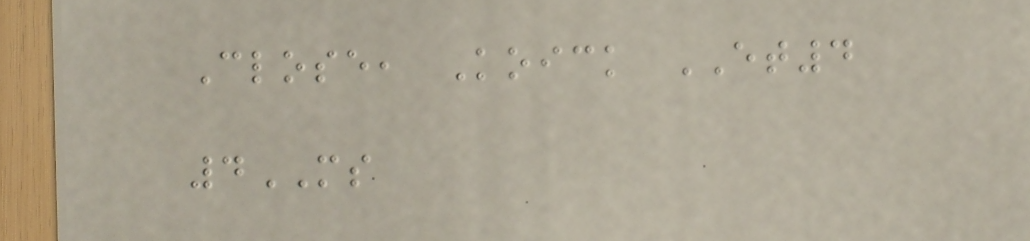Close, Koick ET4
4MS
